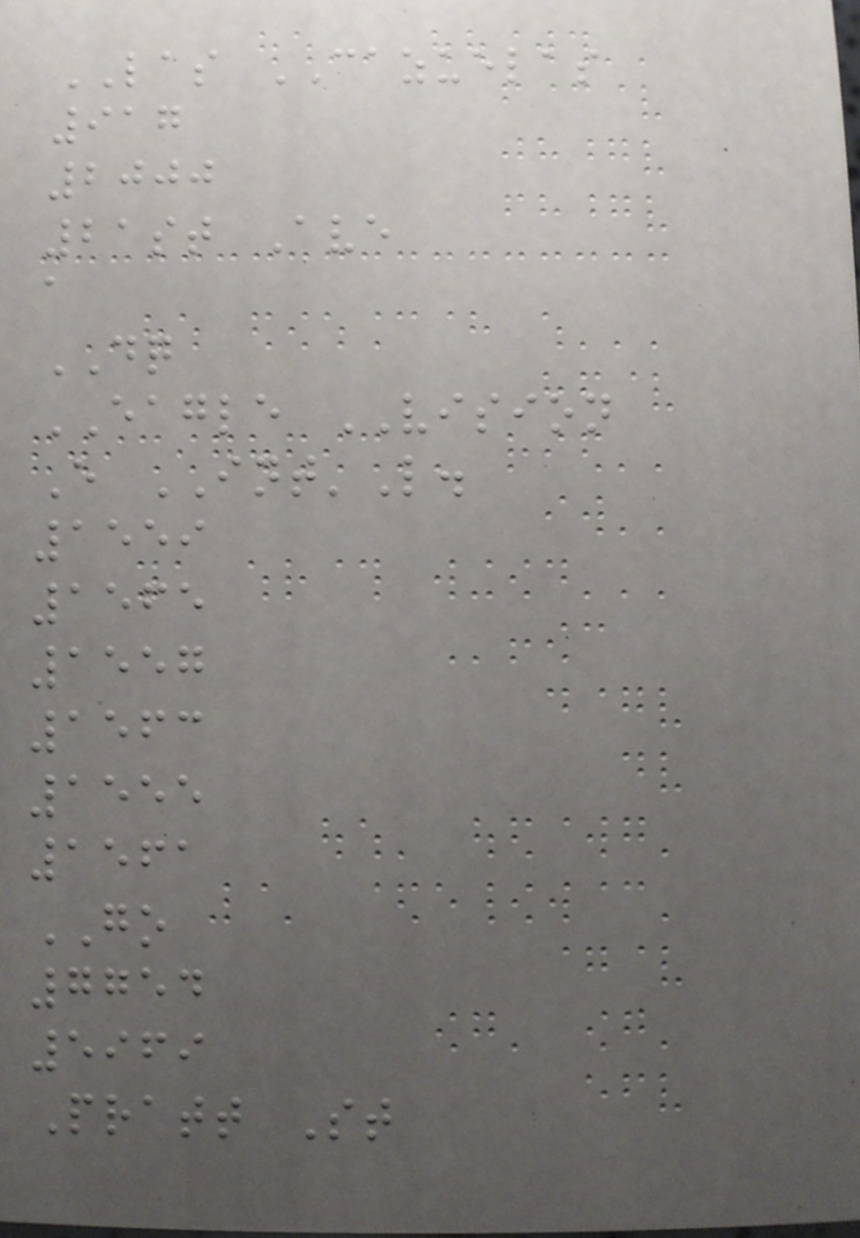LAS CAZUELAS
917
2000
21st Ave
a
DQ
EAGLE VISION
E INT'L.
1559
1565
1557
1563
1555
1561
GO
7754
5969
Pratt St
